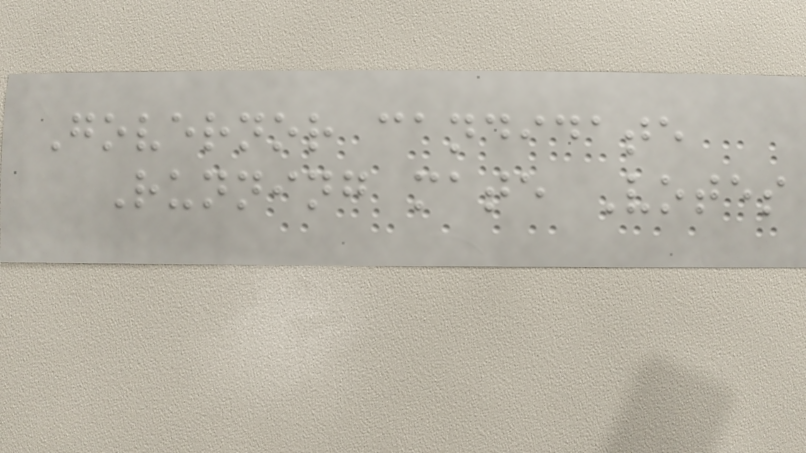Governor candidate
Running mate Votes
